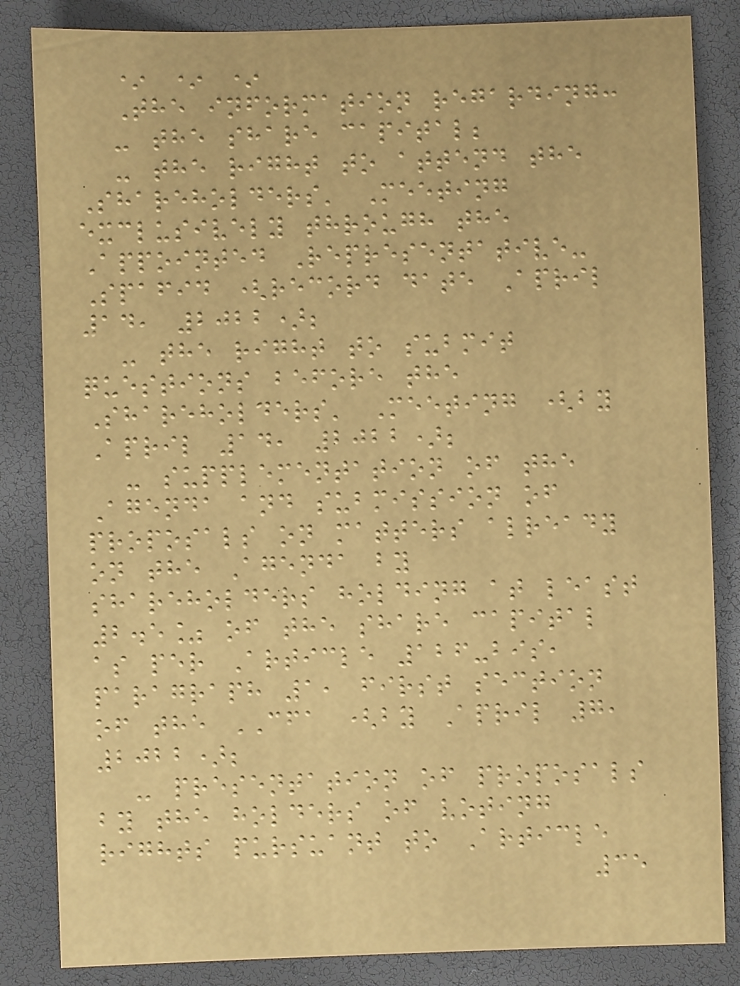* * *
The information regarding:
- the share capital;
- the right to attend the
Shareholders' Meeting
exclusively through the
Appointed Representative-
Spafid (record date April
14, 2022);
- the right to submit
questions before the
Shareholders' Meeting (by
April 14, 2022);
- supplementation of the
Agenda and submission of
proposals on matters already
on the Agenda by
shareholders holding at least
2.5% of the share capital
as per Article 126-bis,
paragraph 1, first section
of the CFA (by April 7,
2022);
- presentation of proposals
by the holders of voting
rights pursuant to Article
35
